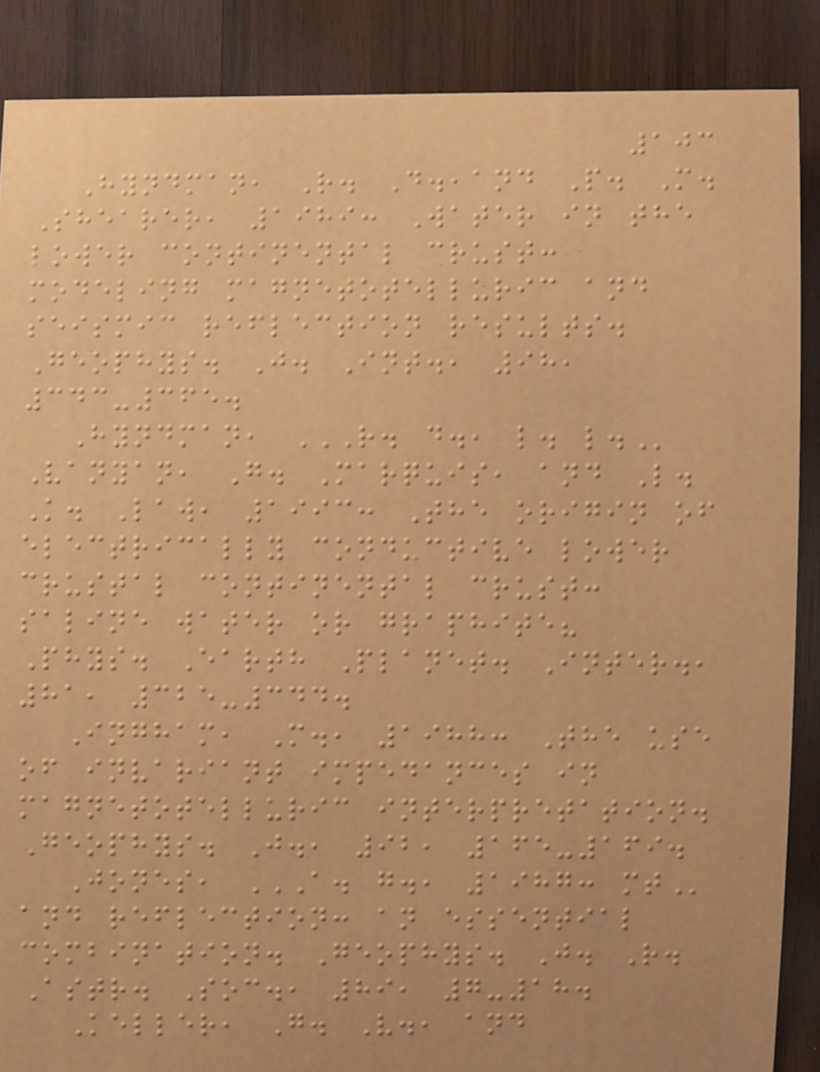103
Hyndman, R. D.,and P. M.
Shearer, 1989: Water in the
lower continental crust:
modeling magnetotelluric and
seismic reflection results.
Geophys. J. Int., 98,
343-365.
Hyndman, R. D., L. L.
Vanyan, G. Marquis, and L.
K. Law, 1993: The origin of
electrically conductive lower
crustal continental crust:
saline water or graphite?
Phys. Earth Planet. Inter.,
81, 325-344.
Ingham, M., 1988: The use
of invariant impedances in
magnetotelluric interpretation.
Geophys. J., 92, 165-169.
Jones, A. G., 1987: MT
and reflection: an essential
combination. Geophys. J. R.
Astr. Soc., 89, 7-18.
Keller, G. V., and
